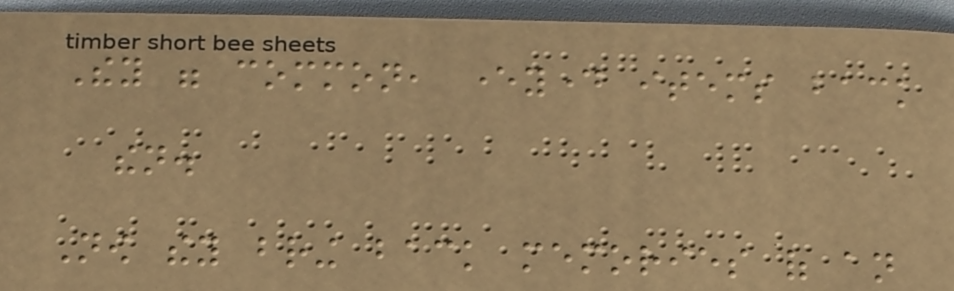They were common, everyday items back
then.
Now they bring back memories of an
